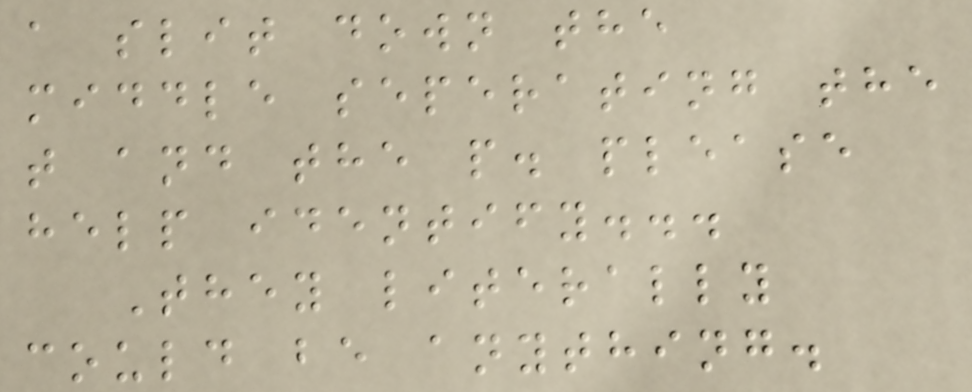a slit down the
middle seperating the
t and the p. please
help identify...
They literally
could be anything.
